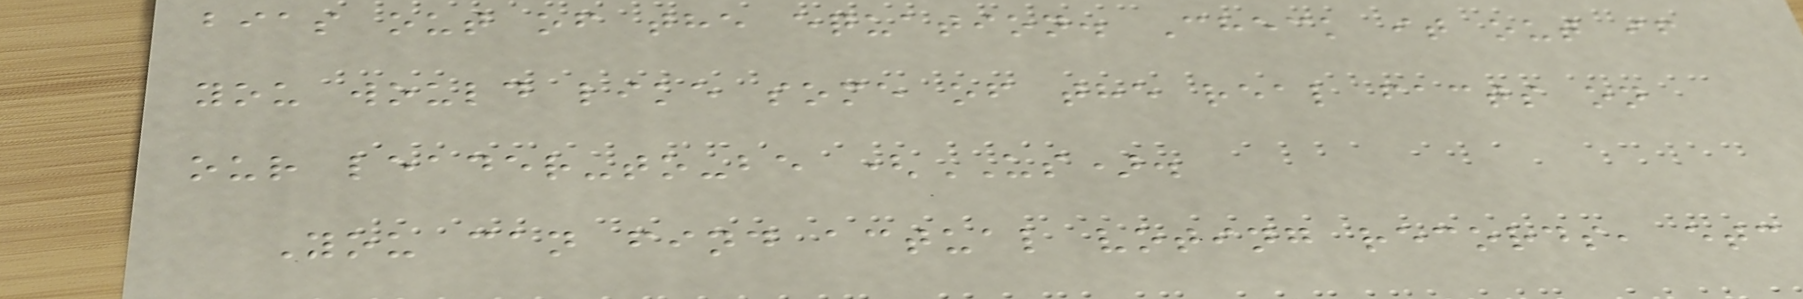bias out of the equation. Check it out if
you would like some of the real facts on
our leader-to-be (US).
You can find actual voting records, etc
